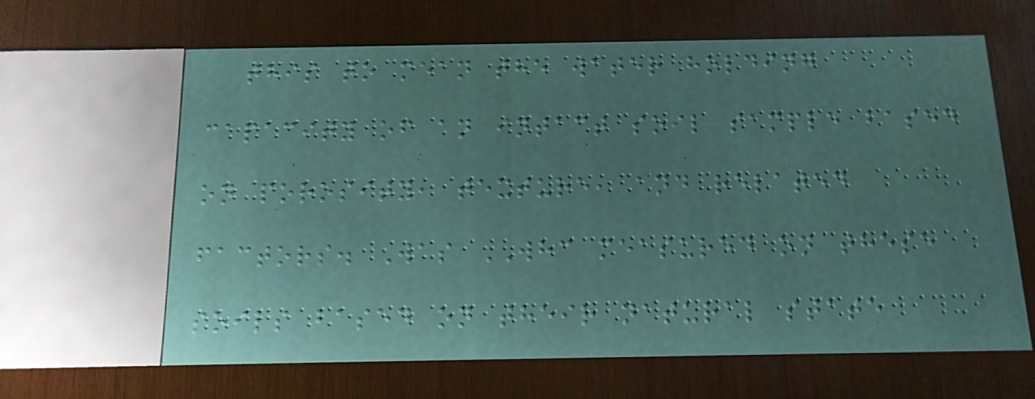this to mean the water holding
capacity of an intact soil sample based
on porosity, texture, and related
factors. Was WHC measured on these
soils based on their natural state
